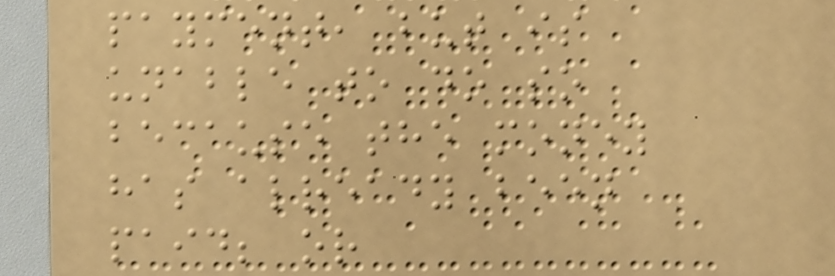payment, but is
unable to do so
because the money
has already been
paid; or
